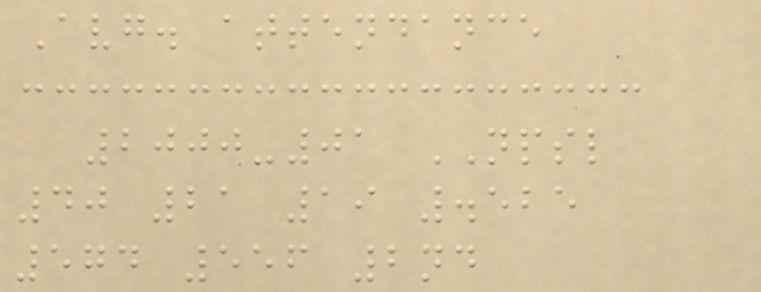Avg. attendance
2000-01 NPSL
40 21 19 .525
574 556 2nd
